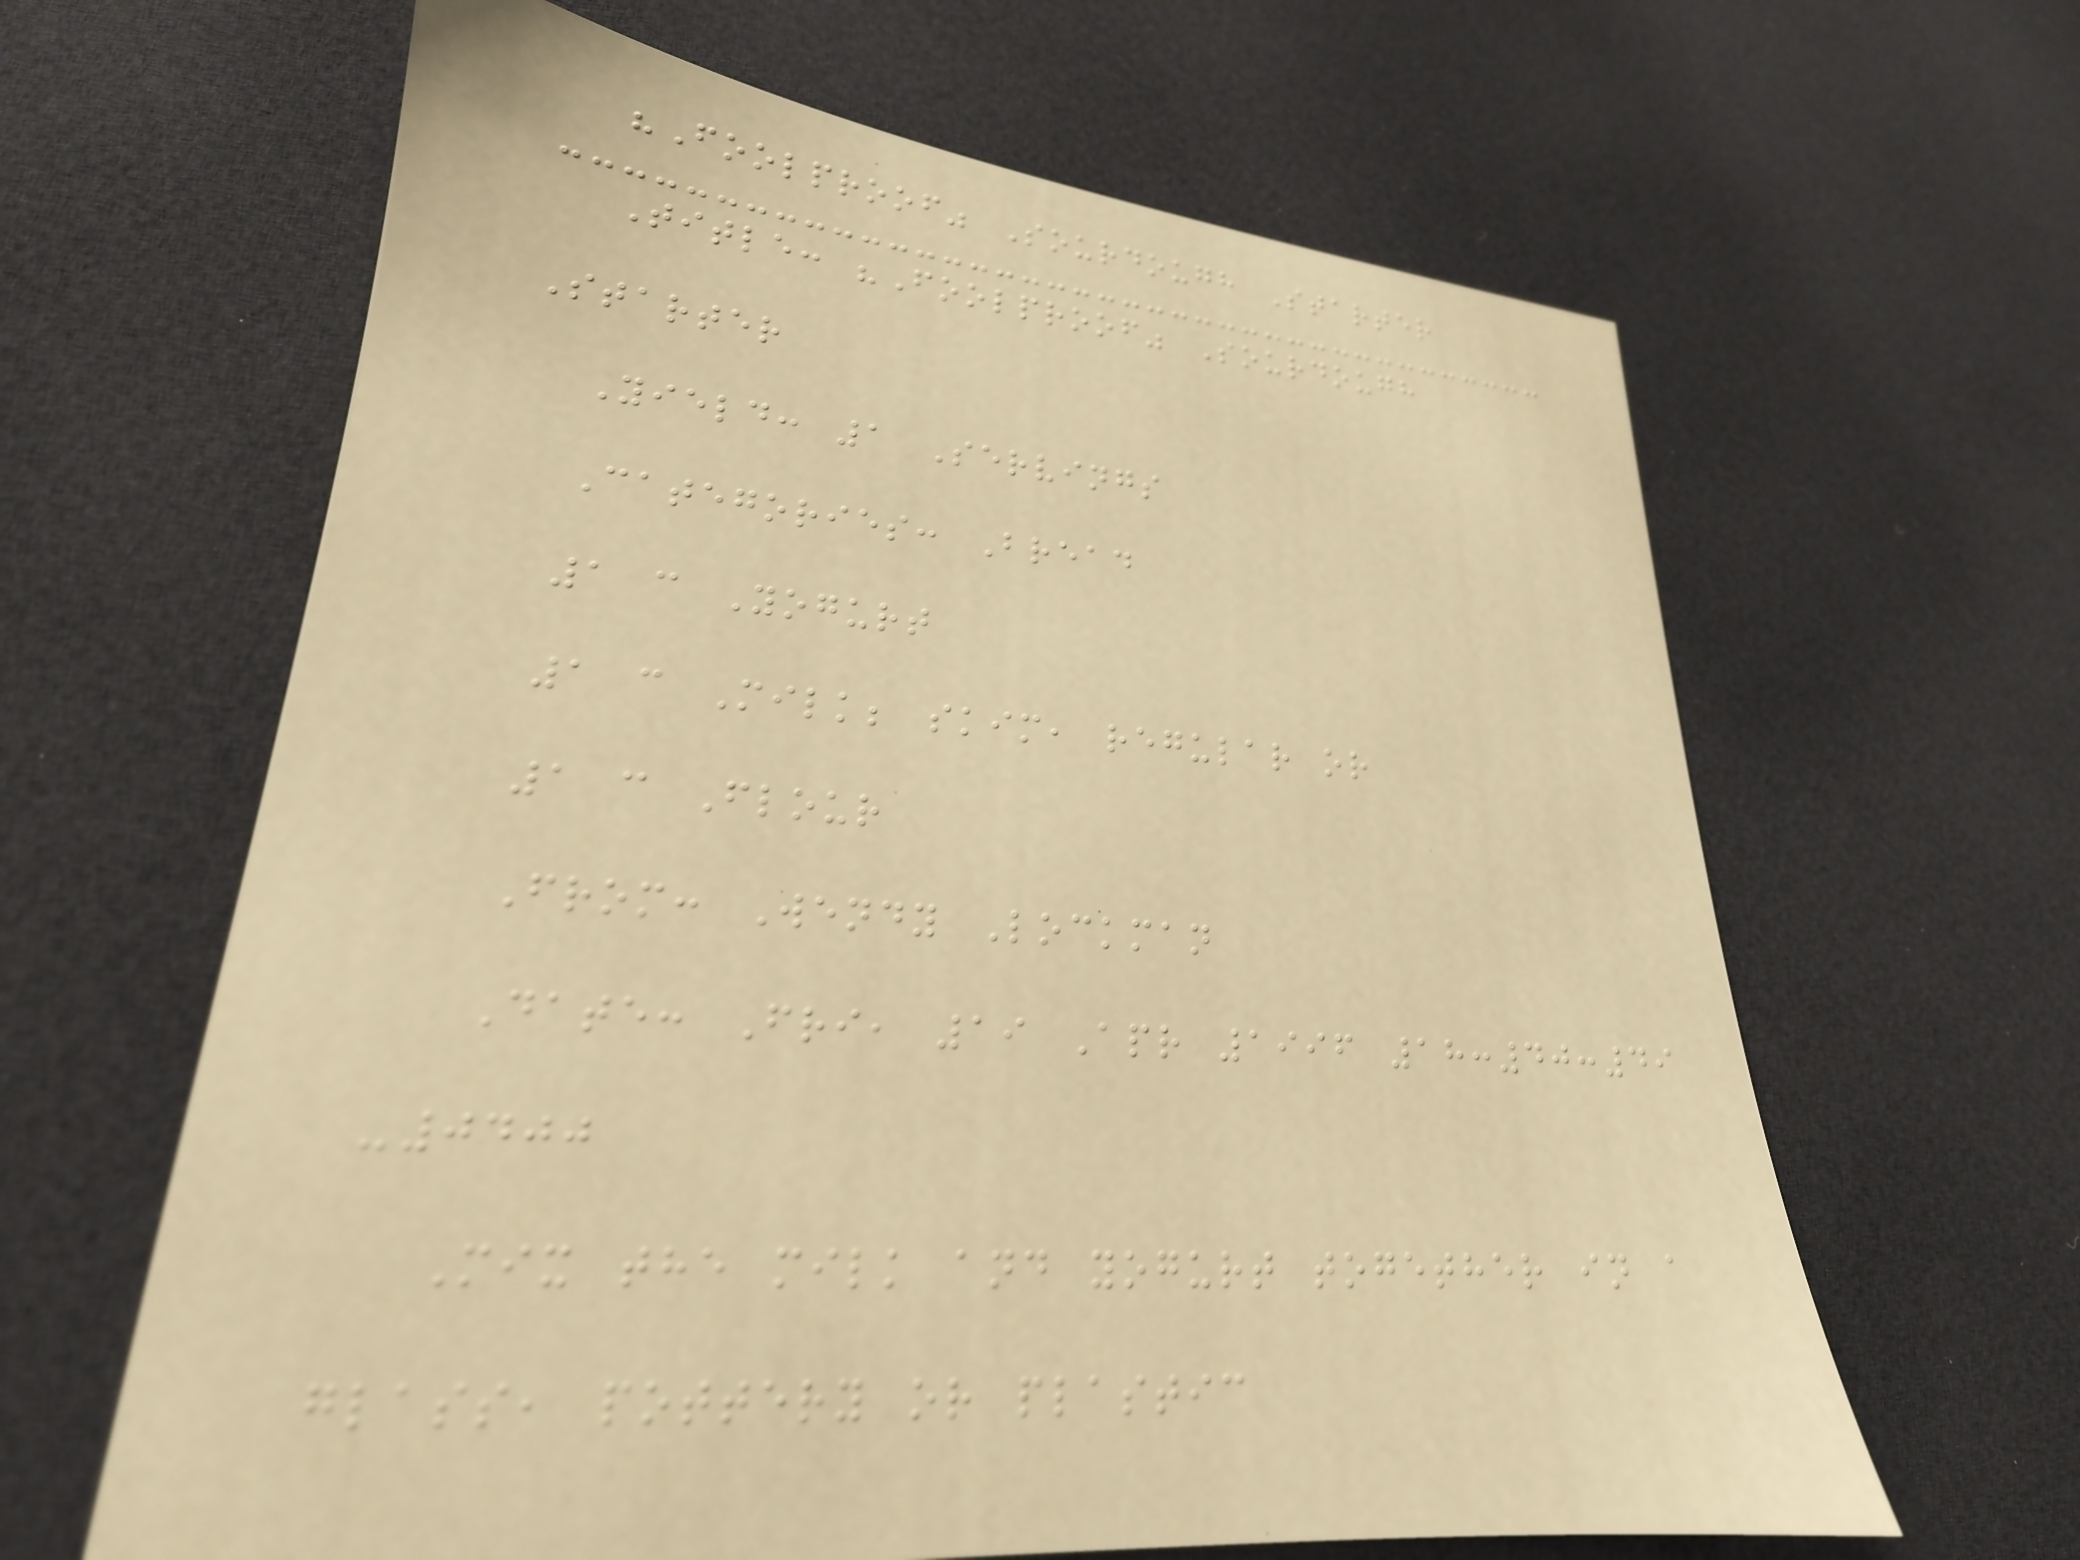"Foolproof" Sourdough Starter
Title: "Foolproof" Sourdough
Starter
Yield: 1 Servings
Categories: Bread
1 c Yogurt
1 c Milk; skim, regular or
1 c Flour
From: Wendy Lockman
Date: Fri, 19 Apr 1996 18:40:49
-0400
Mix the milk and yogurt together in a
glass, pottery or plastic
